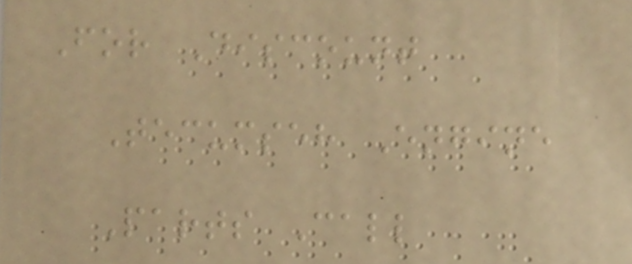For Discount
Tecumseh Engine
Parts Call
